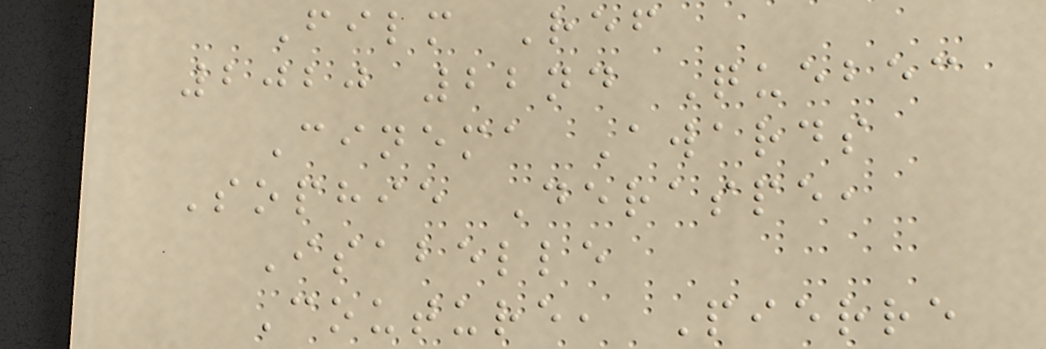Film Ref
2020 22nd Quebec
Cinema Awards
Sophie Deraspe,
Isabelle
Couture, Pierre
